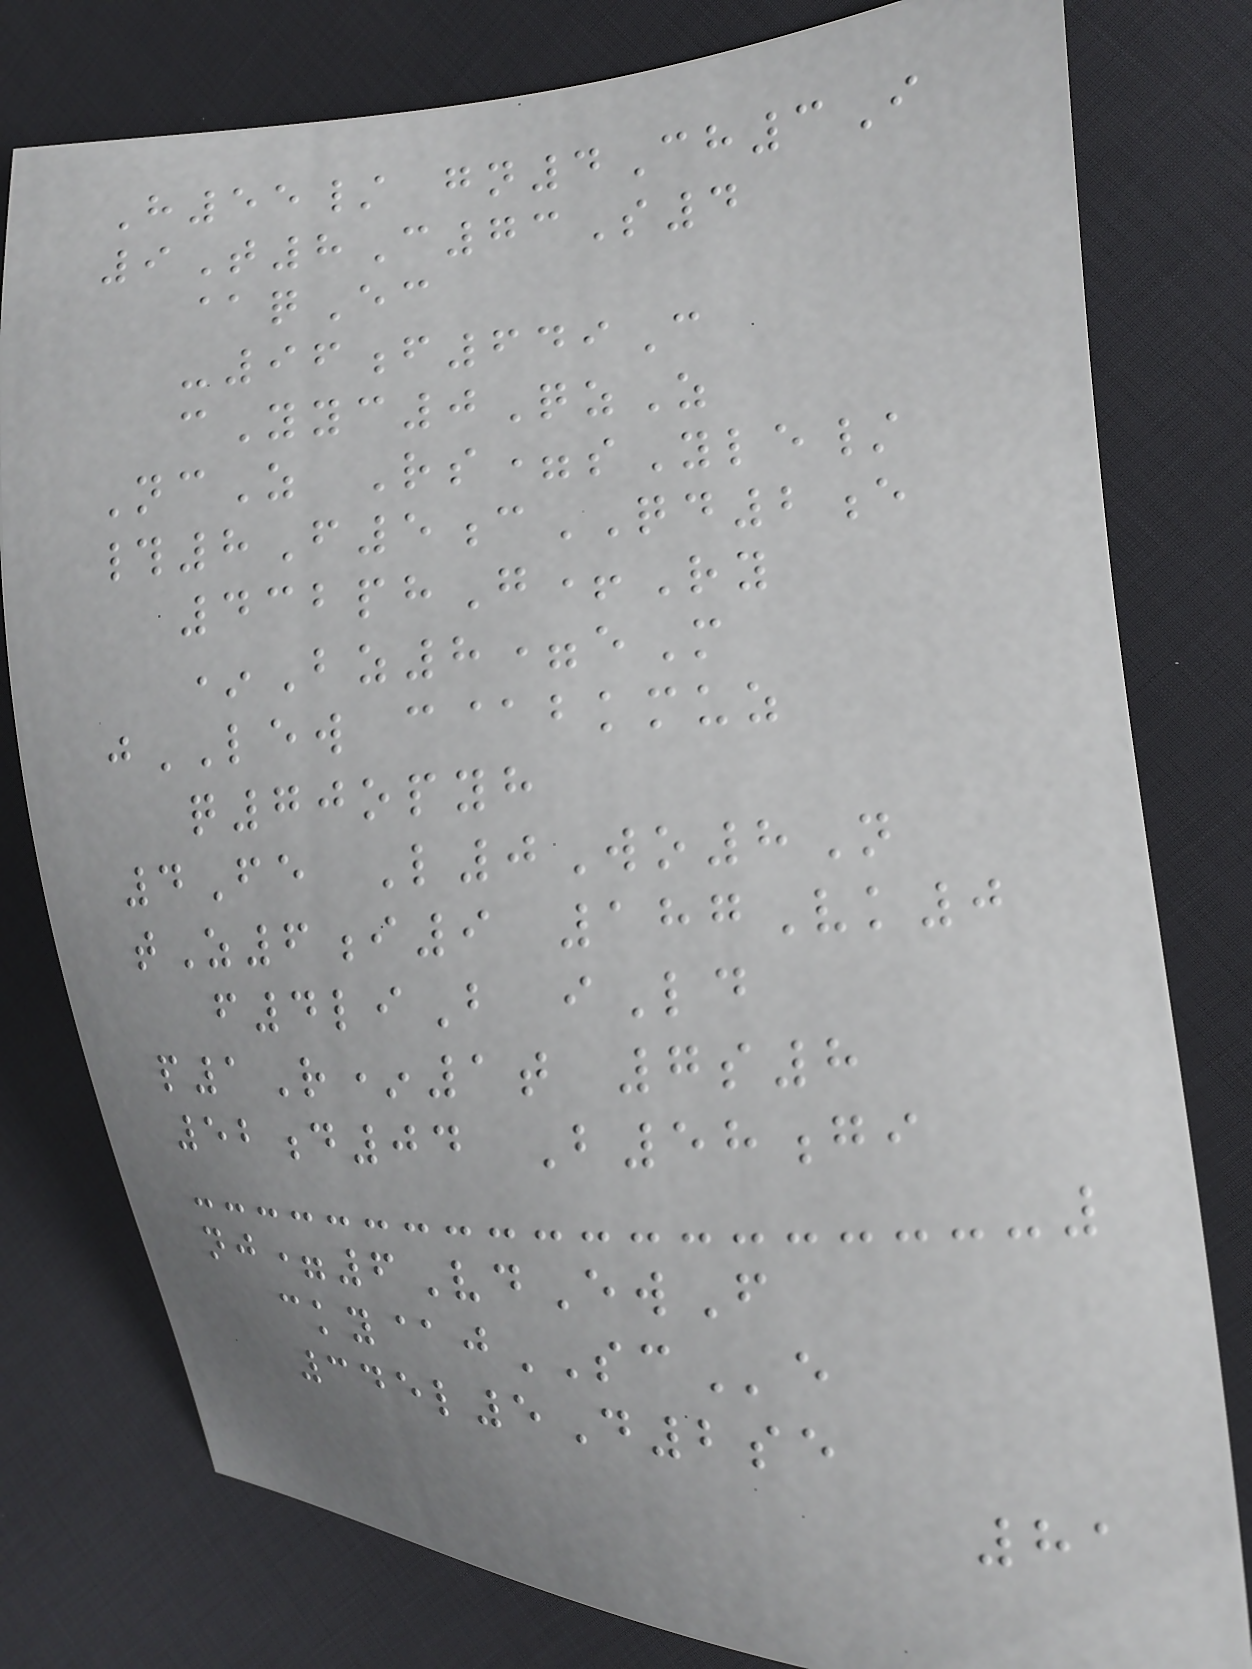H55/ gn4Ch3I
9T8C73S4
@qEc
-96f649C
cYyc0QzZ
NcZ Rs=sYle/
#8F5cQD2e
432phG+Ry
*Bz8=eM
jLEW c@bkmuz
q70opyh
4Fe L0Wo8N
tZ6i9 187Vk0
f4liB iLd
p1R*1t 7s8
52d04 B58gi
nj=6VdEwF
cky@jSCe
345l5D2se
81
